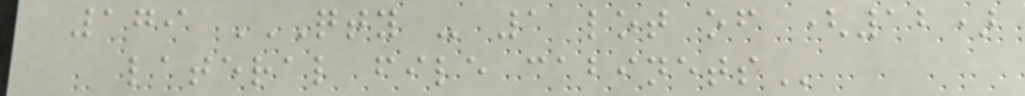179 QTY - 1 LOT OF (12)
LATERAL FILE CABINETS
